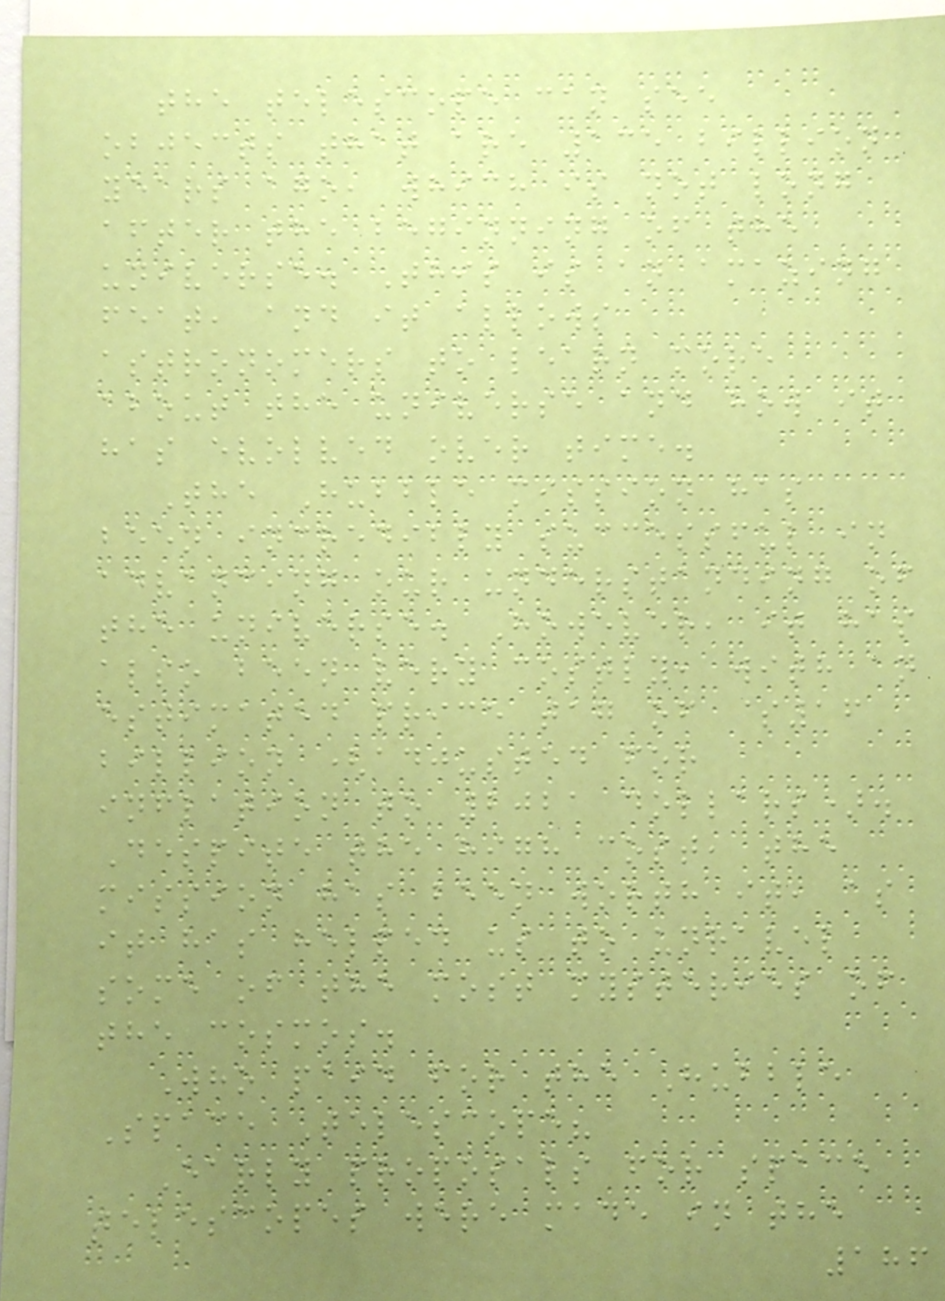the telescope can see
objects that are 135 billion
years ago, which is not long
after the beginning of the
universe. This is an amazing
feat, and it allows
astronomers to learn more
about the universe and how it
has evolved over time.
The Hubble mission has
been incredibly successful in
advancing our understanding of
the universe. However, it has
also been very costly, with an
estimated price tag of $16
billion (adjusted for
inflation to 2021 dollars).
Despite the high cost, the
mission has been worth it, as
it has helped us to unravel
some of the most mysteries of
the cosmos.
Who paid for the Hubble
Space Telescope?
Early proposals for space
telescopes were made in the
186
